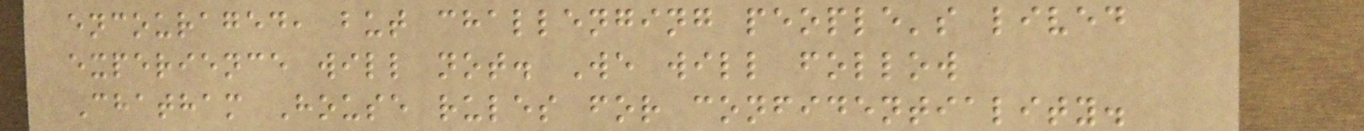encouraged, but challenging people's lived
experience will not. We will follow
Chatham House rules for confidentiality.
